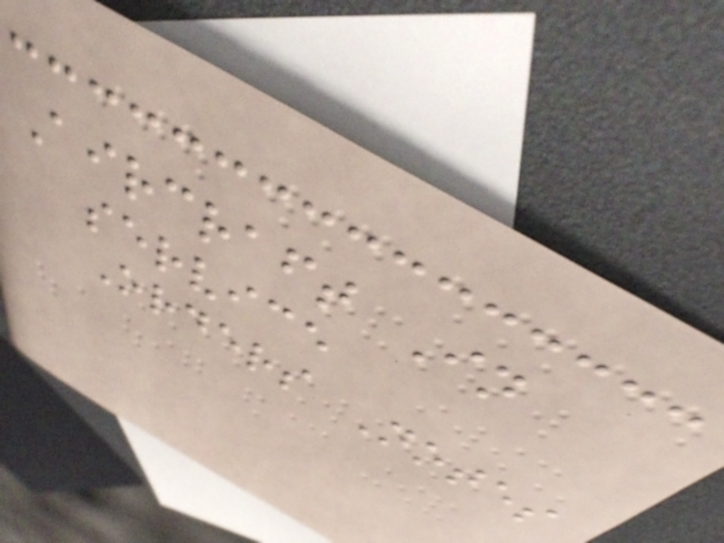Aircraft In
service
Orders Notes
